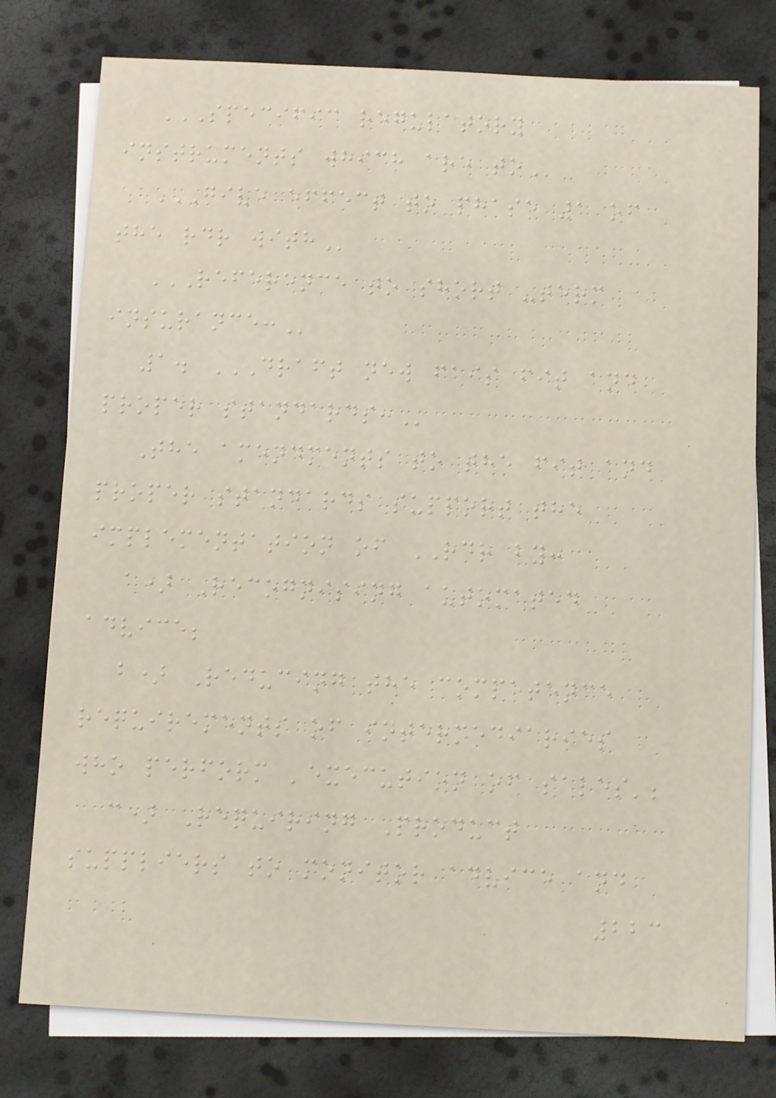SPECIFIC REGULATORY
INSTRUMENTS WHICH ARE TO
GIVE EFFECT TO PHASE 1 OF
THE RDR WITH
REFERENCE TO SHORT -TERM
INSURANCE:
1. DRAFT NEW FAIS FIT AND
PROPER STANDARDS:
The amendments to the fit and
proper standards support the
implementation of RDR by:
a) Recognising automated
advice;
b) Reducing the competence
requirements of intermediaries
who perform 'execution of sales';
c) Requiring Product
suppliers to monitor advice and
223
